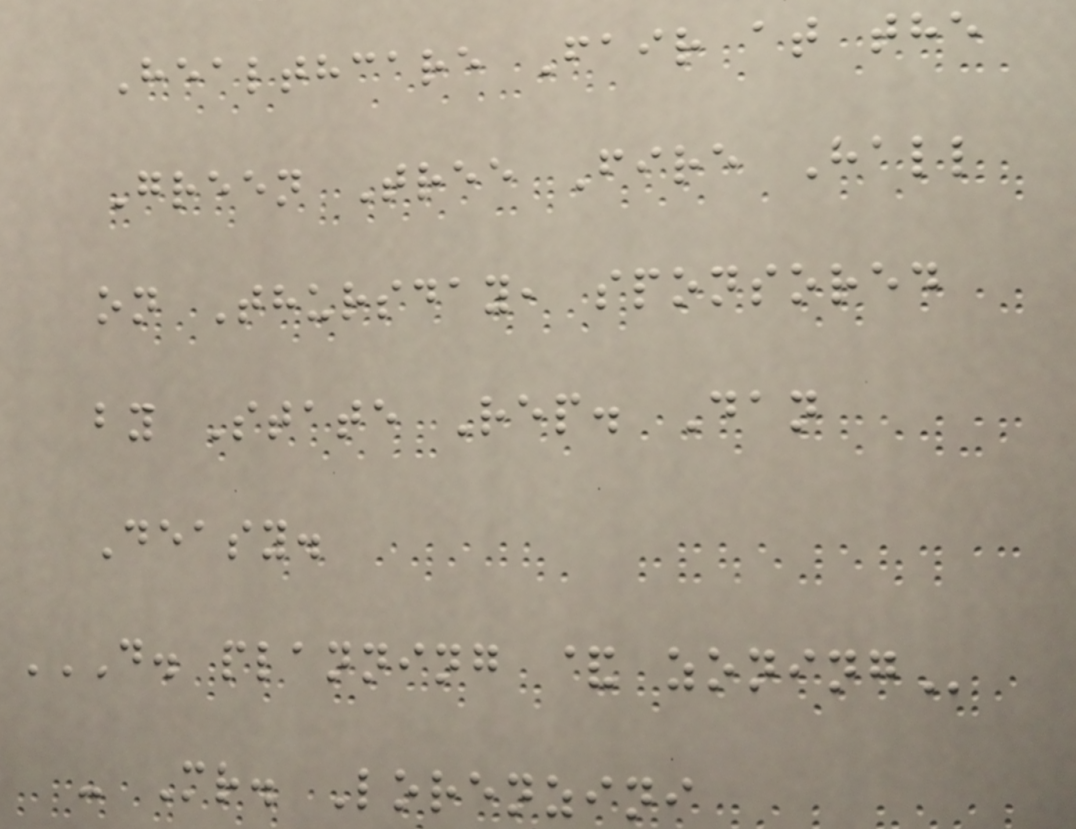Healthcare Fair at the
Green Tree Fire Hall
on Thursday, sponsored
by State Rep. Dan
Deasy.
D. PLANNING & ZONING
- Mr. Lorenzini
